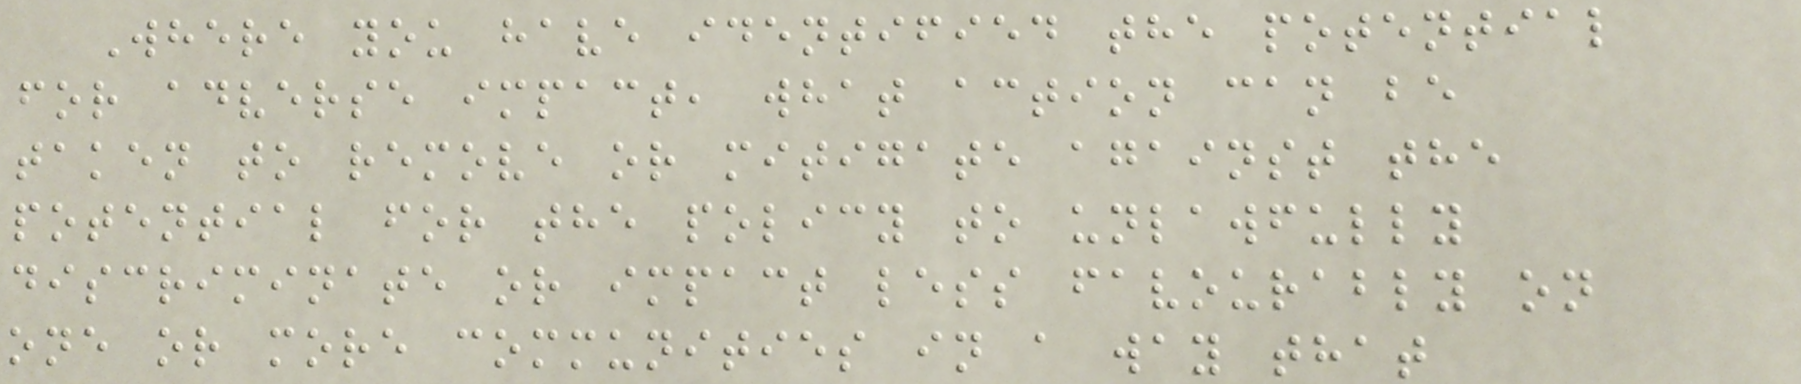Where you have identified the potential
for adverse impact, what action can be
taken to remove or mitigate against the
potential for the policy to unlawfully
discriminate or impact less favourably on
one or more communities in a way that
